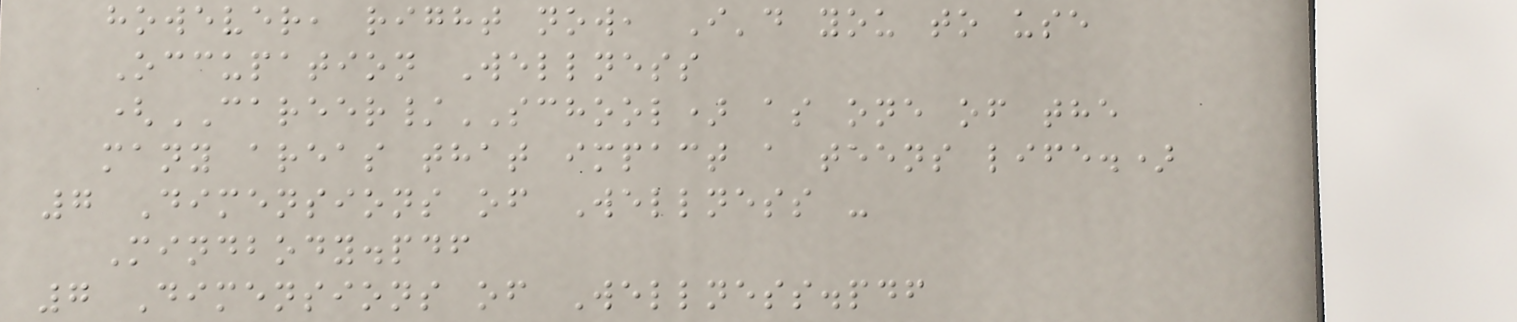however, right now, I'd you to use
Occupation Wellness
(CAREER/SCHOOL) as one of the
many areas that impact a teens life.)
7 Dimensions of Wellness -
Mindbody.pdf
7 Dimensions of Wellness.pdf
